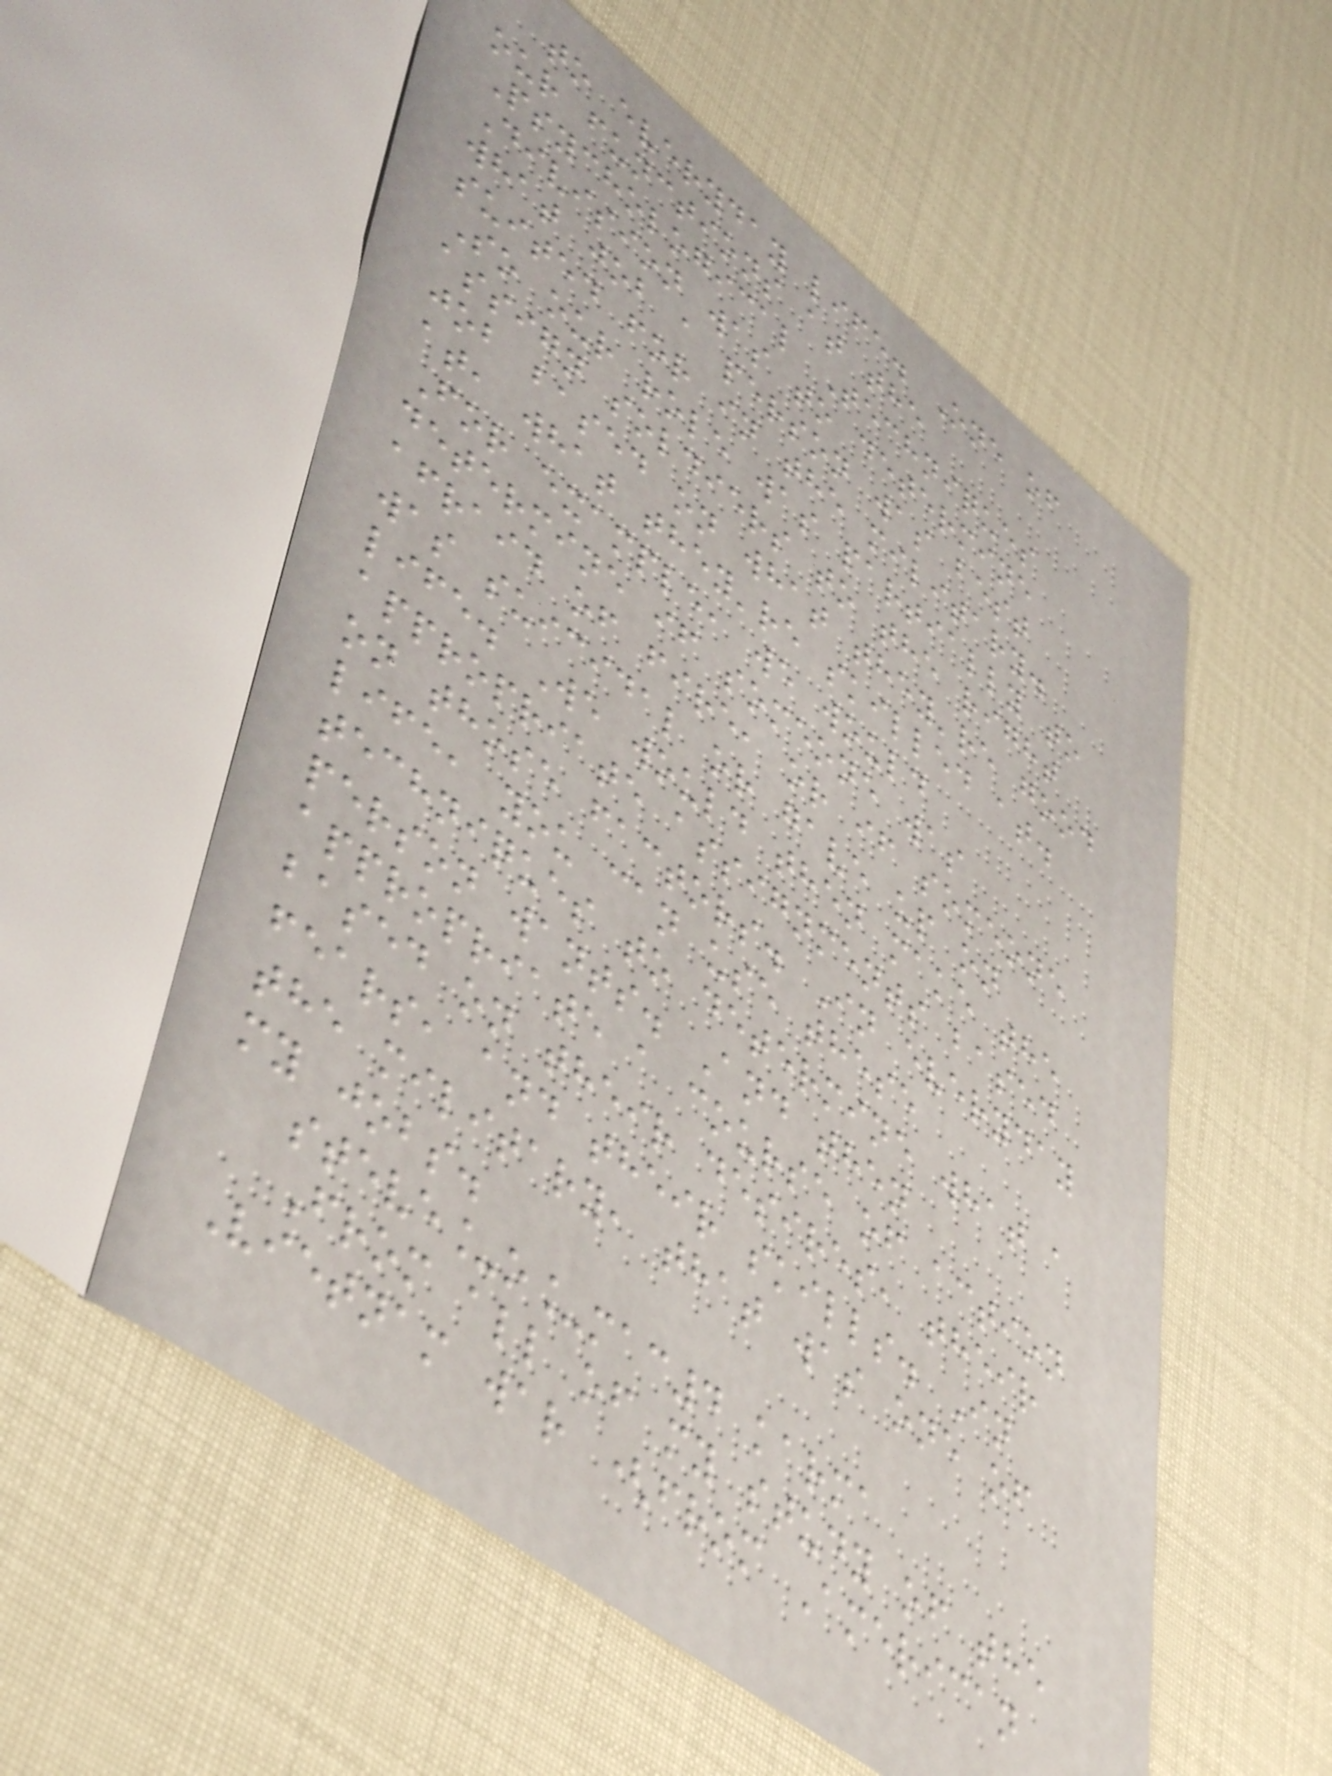to everyday life. One of
our functions at the
Psychological Techniques
Division was to determine
what job a person was best
suited for in the military.
So our role was partially to
assign soldiers to the right
job based on what they're good
at, what they're skilled at.
For example, we would
determine if someone was
afraid of fire, or if someone
was suicidal or gave up on
life. We would then make the
appropriate assignments based
on those factors. In everyday
life, you can use these
techniques to determine what a
person wants. And then
appropriate a course of action
based on their desires, their
fears, and their skills. In
the military, that was one of
my jobs.
steve_o_mac4 karma
From all of my study of the
Vietnam war (from American
